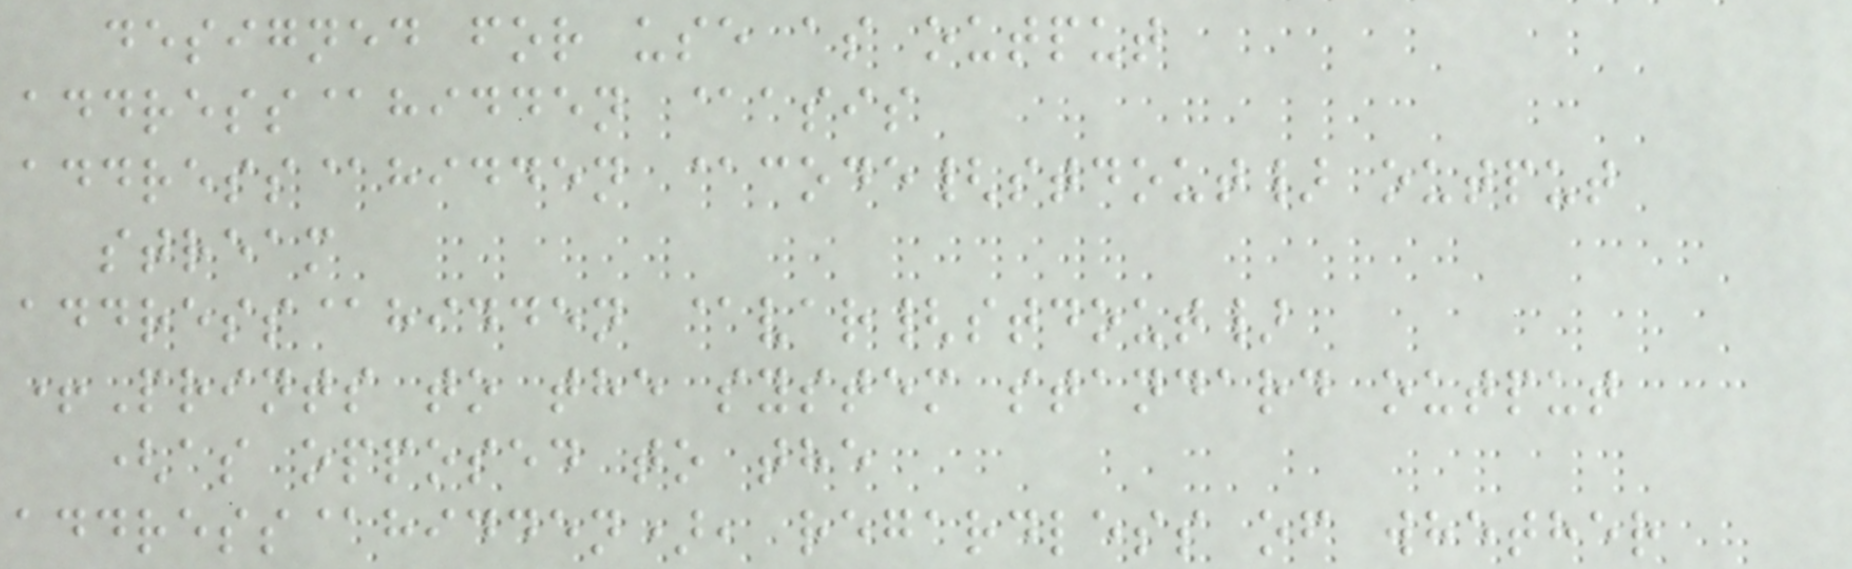designed for use as output
address@hidden @asis
address@hidden @code{stdout} output
stream
address@hidden @var{stdout}
+Prints to the system standard output
(as opposed to the
address@hidden), regardless of whether
